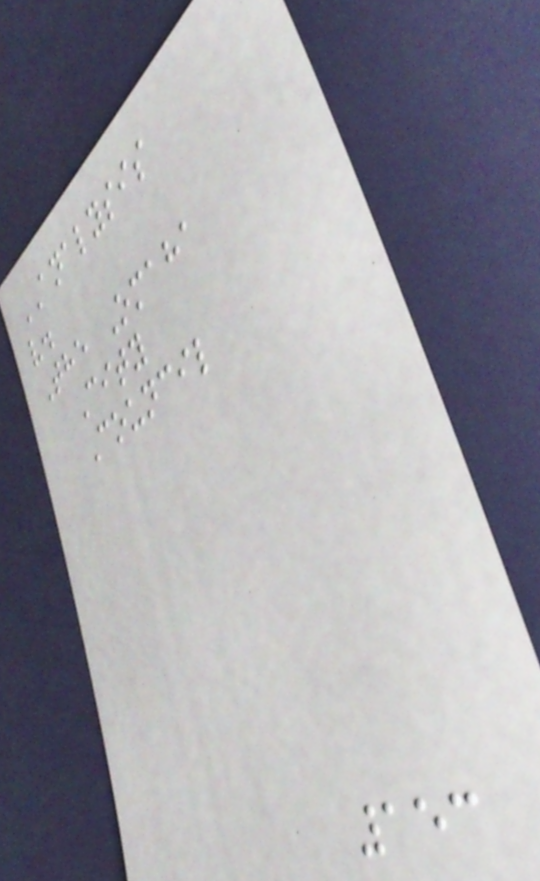ANALYSIS
v.
The Omaha
City
Council
153
